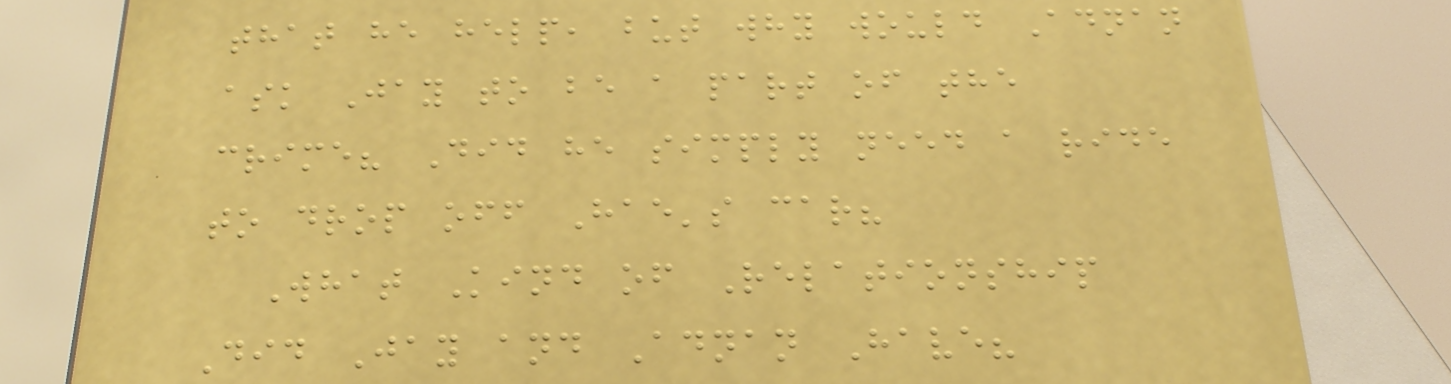that he help, but why would Adnan
ask Jay to be a part of the
crime? Did he simply need a ride
to drop off Hae's car?
What Kind of Relationship
Did Jay and Adnan Have?
